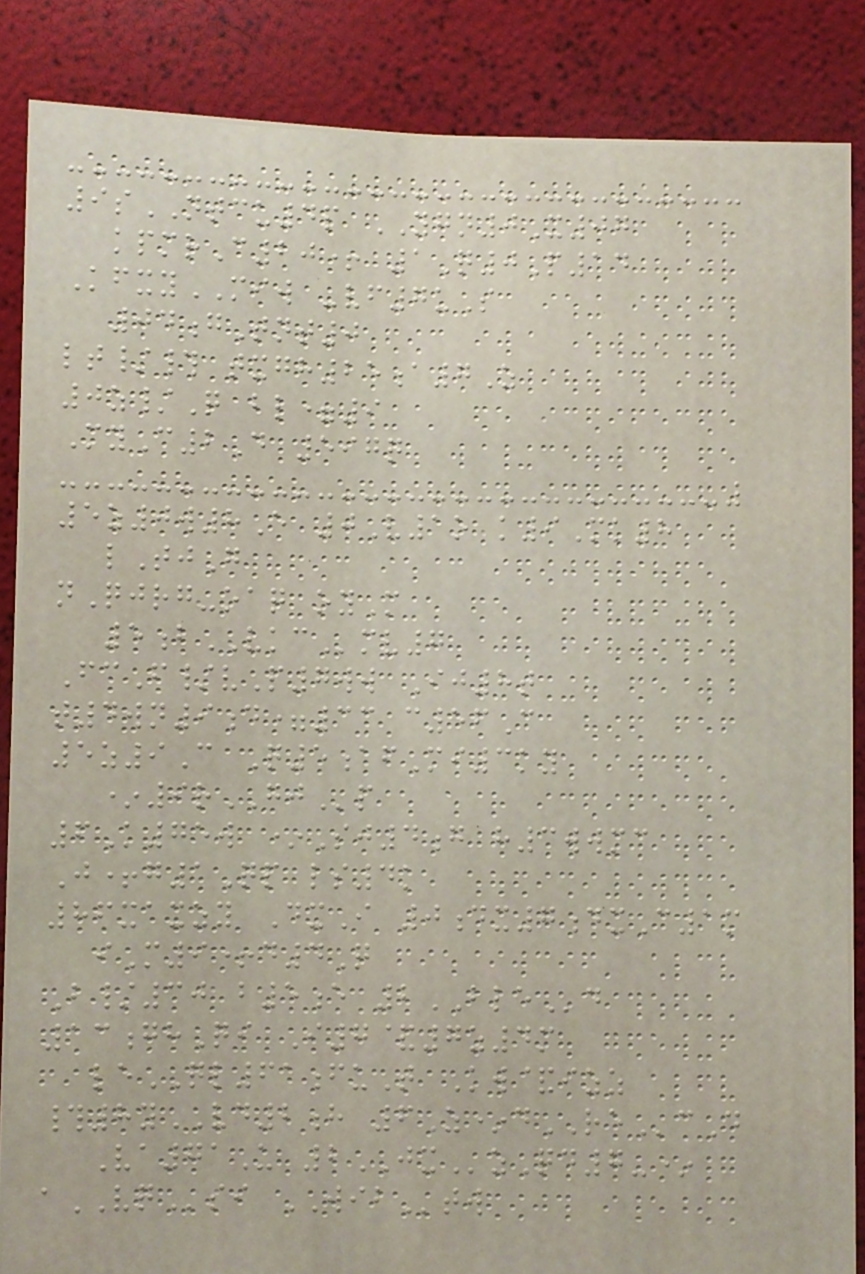9sNTCU4p YGN0X07
kpmrC20+ 1Q0P14
KfxyMIW -vf7uS
04gTnt0
lt/# txgh25a7Z
0z/Q bl=9
MyC2D 597q
5z0w8E 0V1o k9Mk8
lTjG
nQjrg-oaq oyM
5bVKCmv7
FcF/vP7ww Ij8t
t4wn9d=33 c56C
5z9C Q5afMi3ky
*9rGJp
6K75w *Sj4g h3wwmc
J+g1Qp ls4k
86xaxzy DxI 0dx7dxC1m
iM9+d4Q
B/30 b5e 2BLEd
13ghQi I7&7z4m
leQL61fuT Kw&izz
#8yVD2h 6Z*dREcD
Va71U 2JXzQd7-*
aVQsi WIBtw
